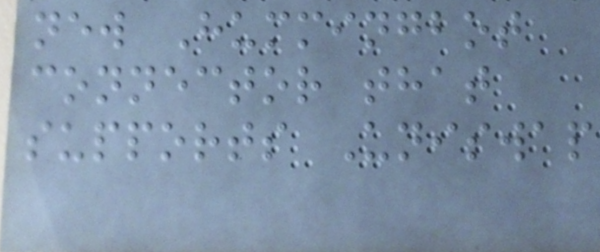new Hummingbot
connector that
supports Uniswap
